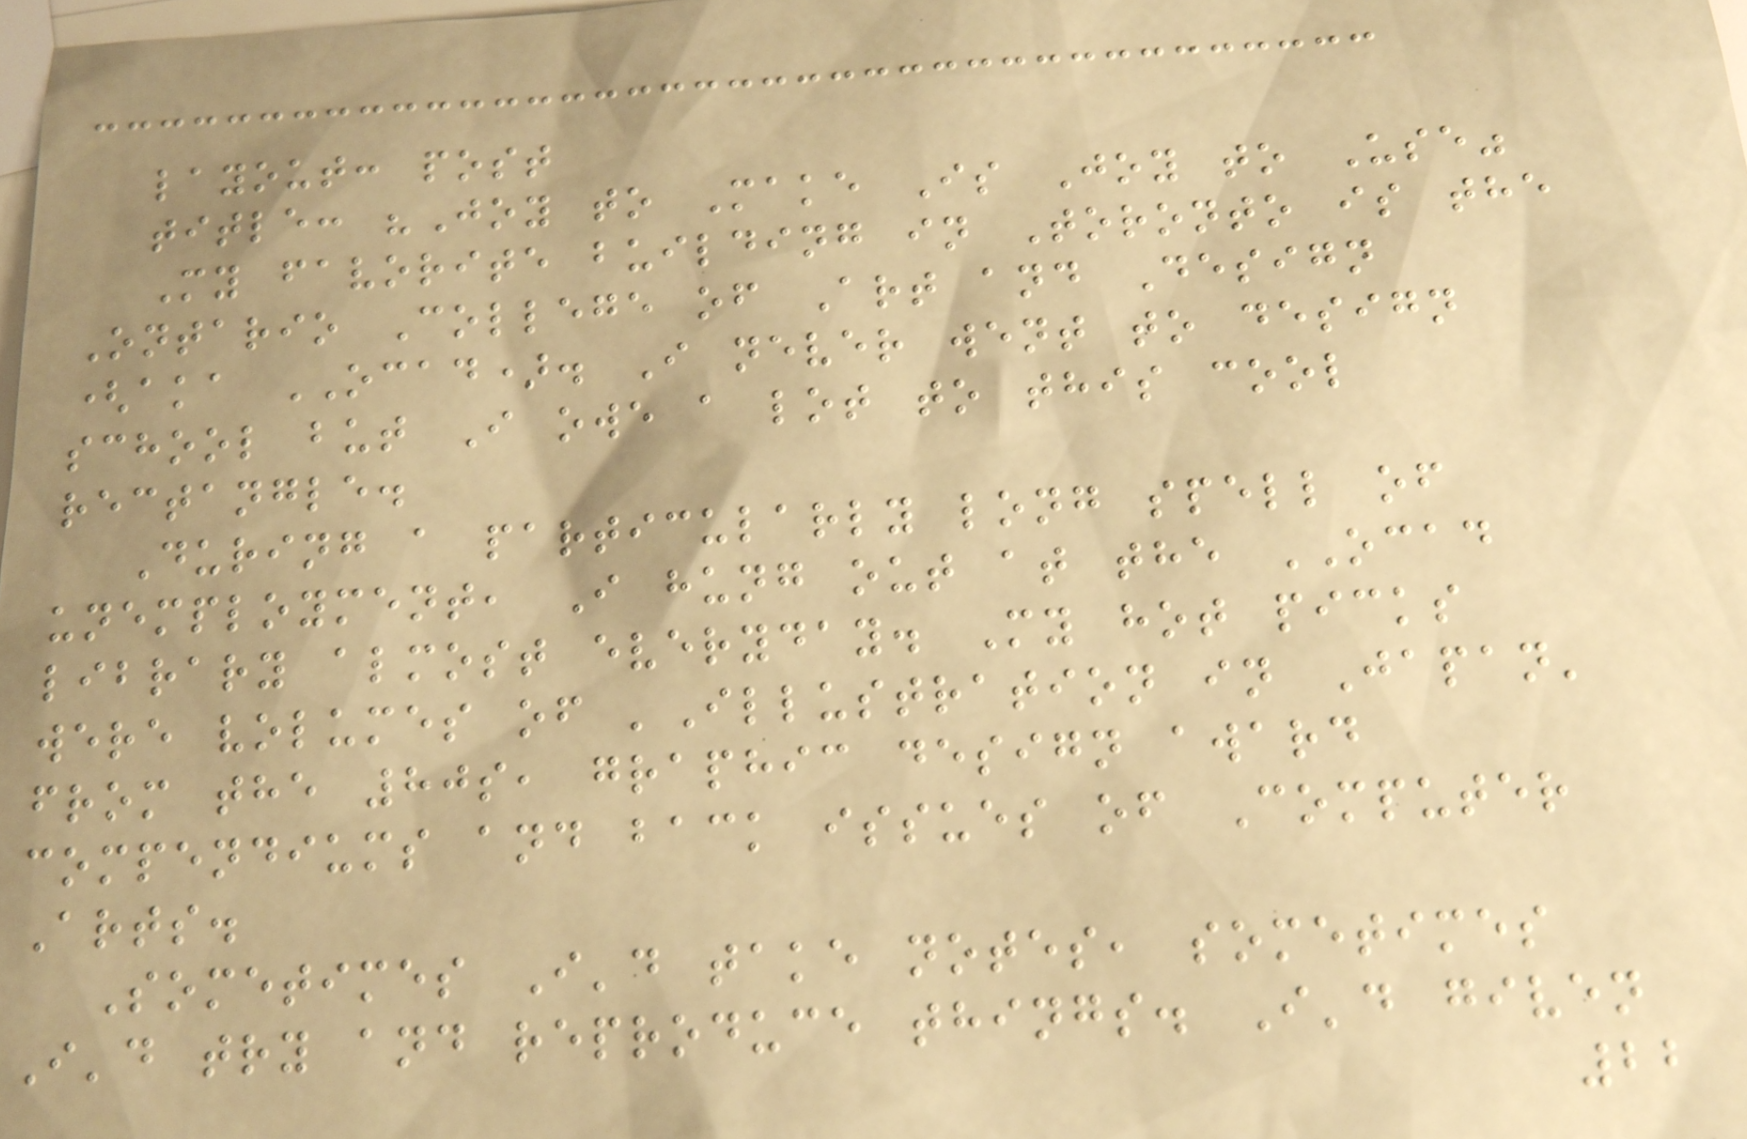layout: post
title: "Joy to Make Is Joy to Use"
My favorite building in Toronto is the
Ontario College of Art and Design
(aka OCAD). I never went to design
school but I owe a lot to this cool
rectangle.
During a particularly long spell of
unemployment, I hung out at the OCAD
library almost everyday. My hot picks
were volumes of 'Illustration in Japan'
from the 80s, graphic design award
compendiums and back issues of Computer
Arts.
Sometimes I'd take notes, sometimes
I'd try and reproduce things. I'd given
22
